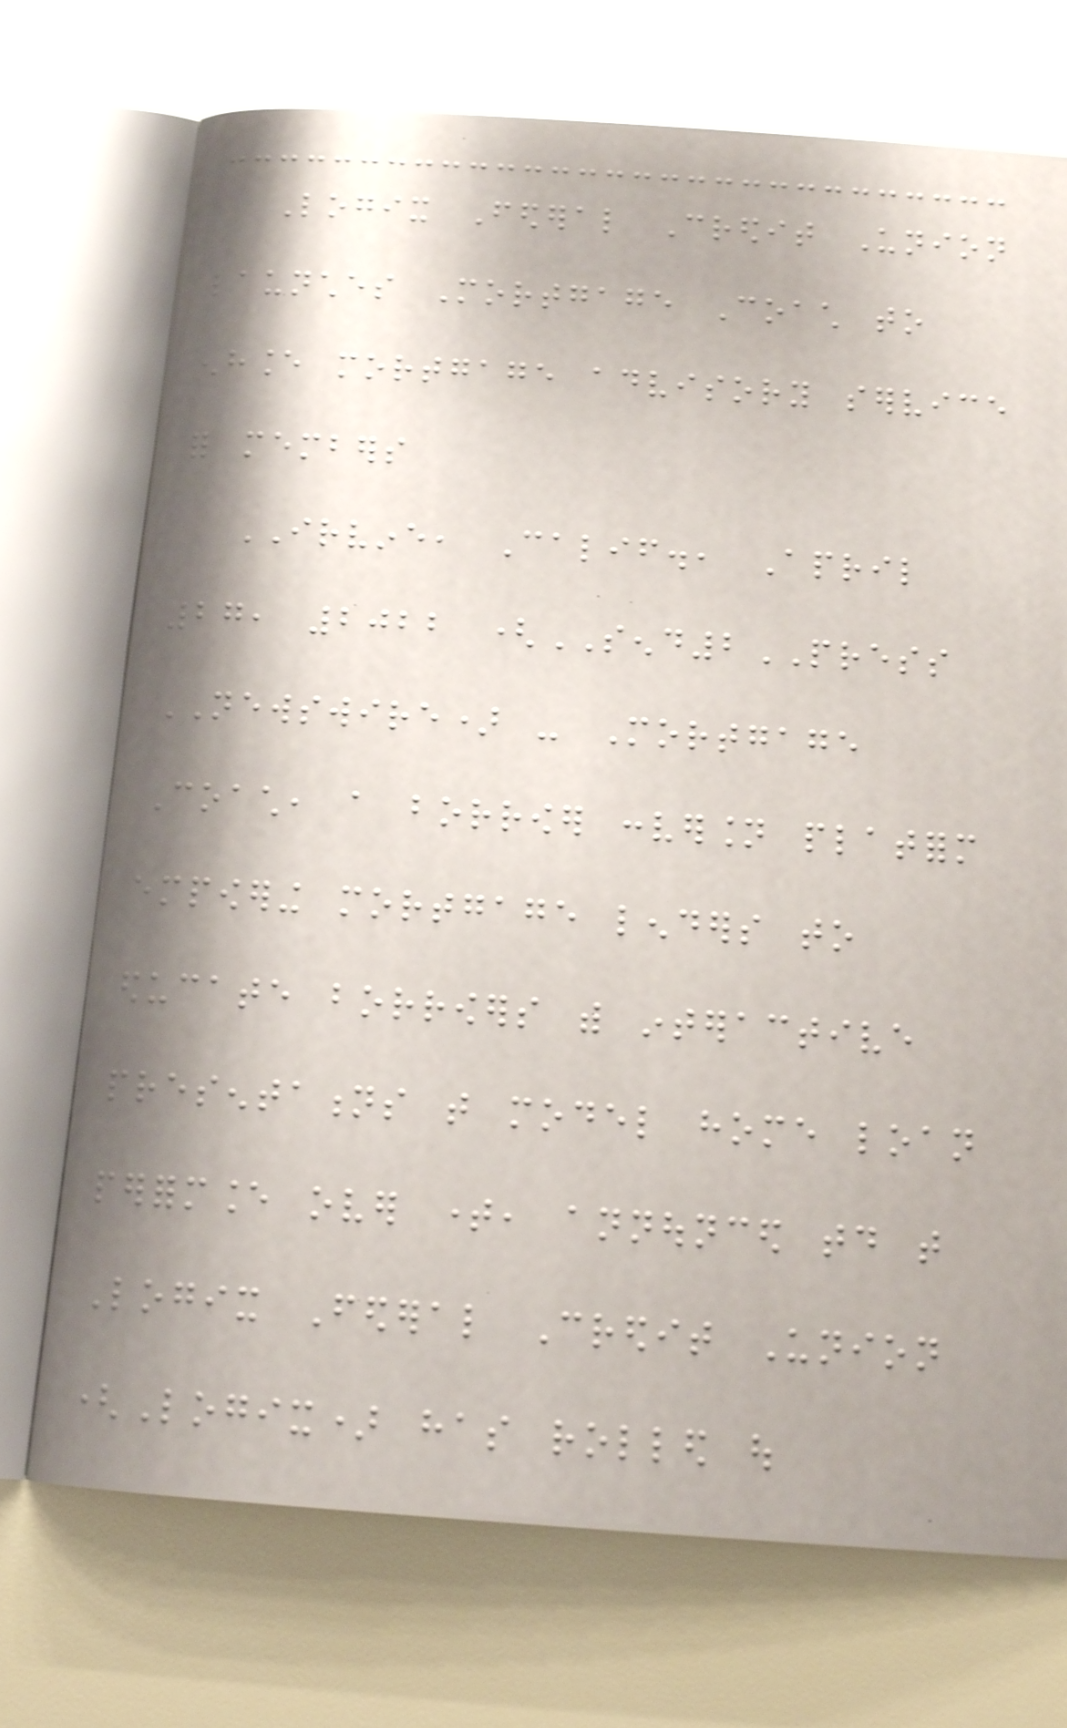Logix Federal Credit Union
launches Mortgage Coach to
enhance mortgage advisory service
for members
IRVINE, Calif., April
27, 2022 (SEND2PRESS
NEWSWIRE) - Mortgage
Coach, a borrower conversion platform
empowering mortgage lenders to
educate borrowers with interactive
presentations that model home loan
performance over time, announced today that
Logix Federal Credit Union
(Logix) has rolled out
